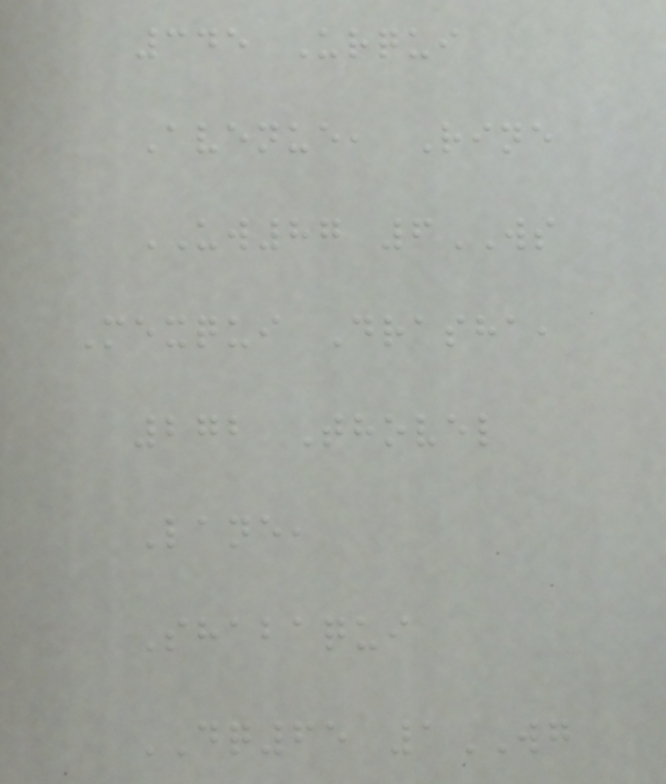345 Urqui
Avenue, Rine
UW87 6WS
Mexqui Drasha,
272 Thovel
Lane,
Shabaqui
DQ65 1WG
